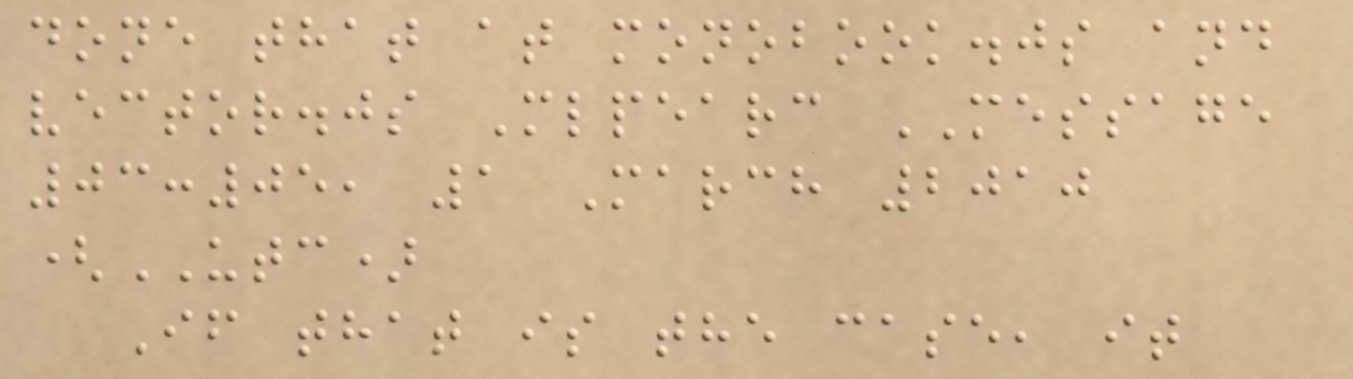done that at monobook.js and
vector.js Mlpearc MESSAGE
03:05, 1 March 2010
(UTC)
If that is the case, it
